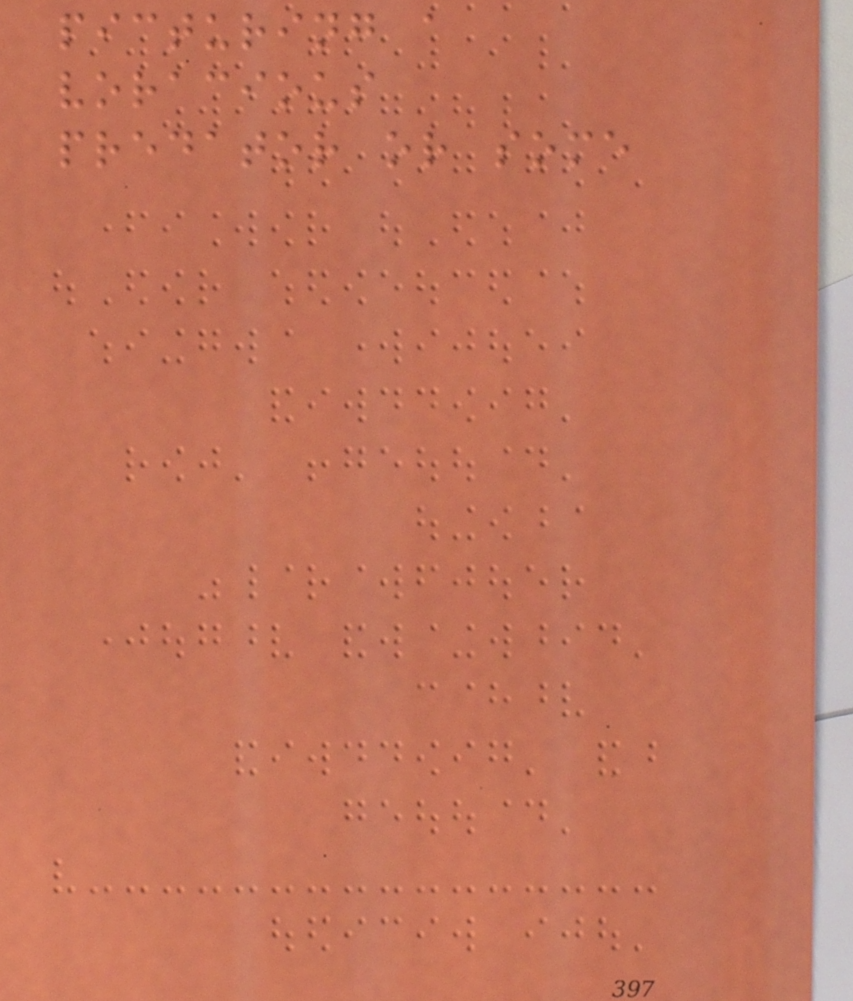picturing a
voracious
predator or some
